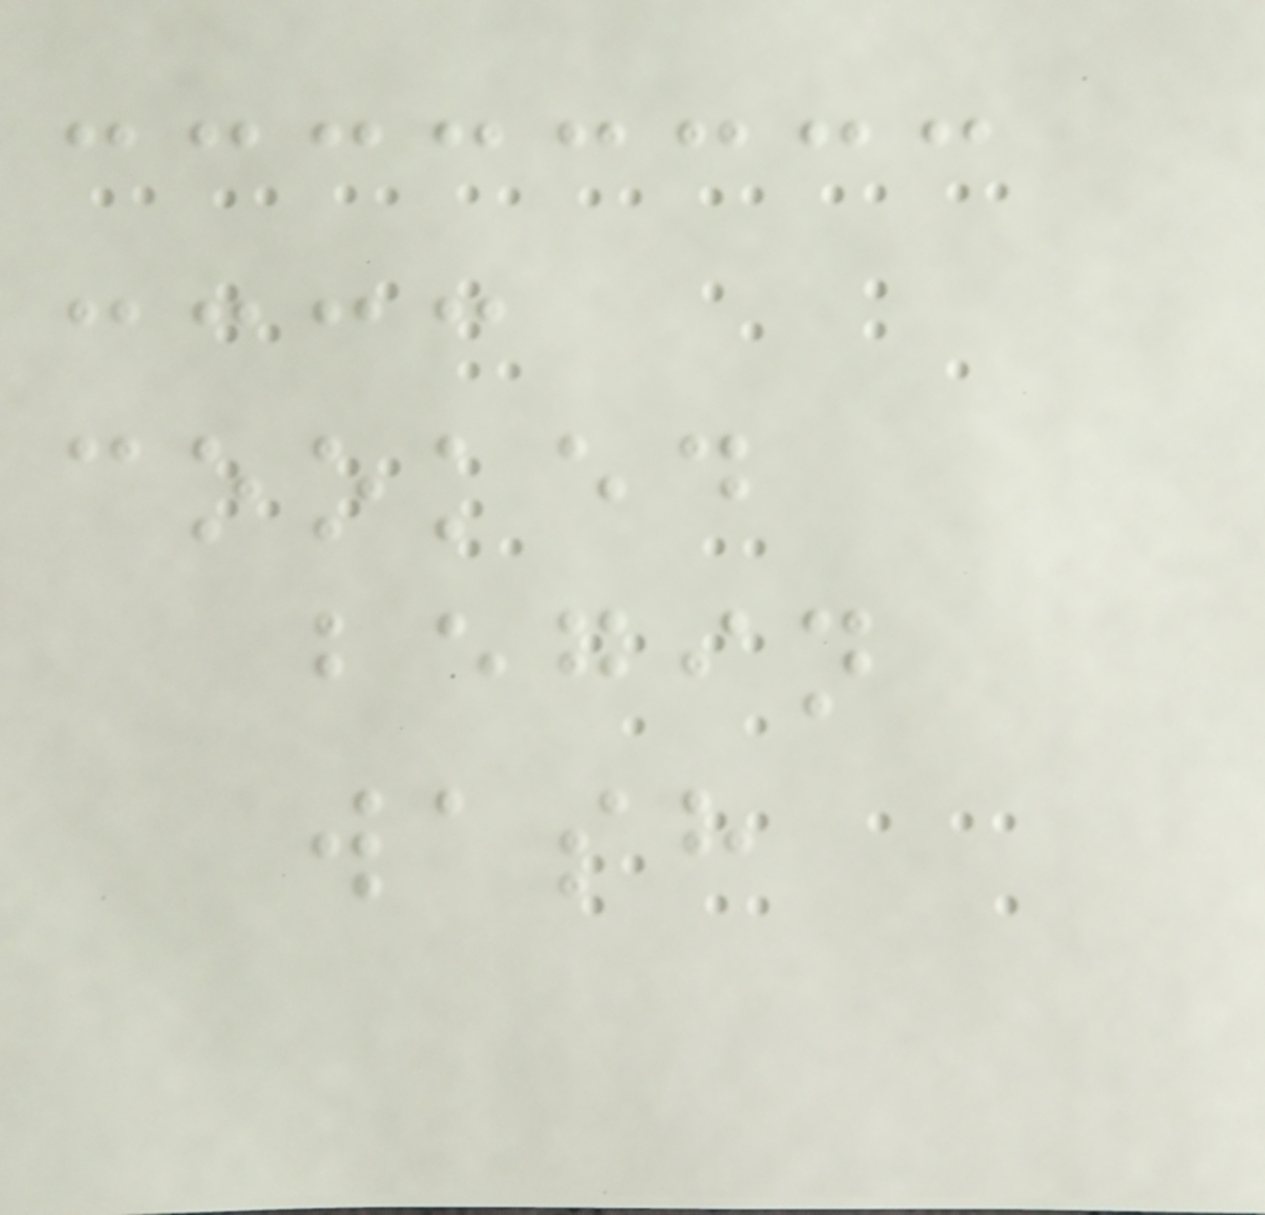cooked
begin
wash
